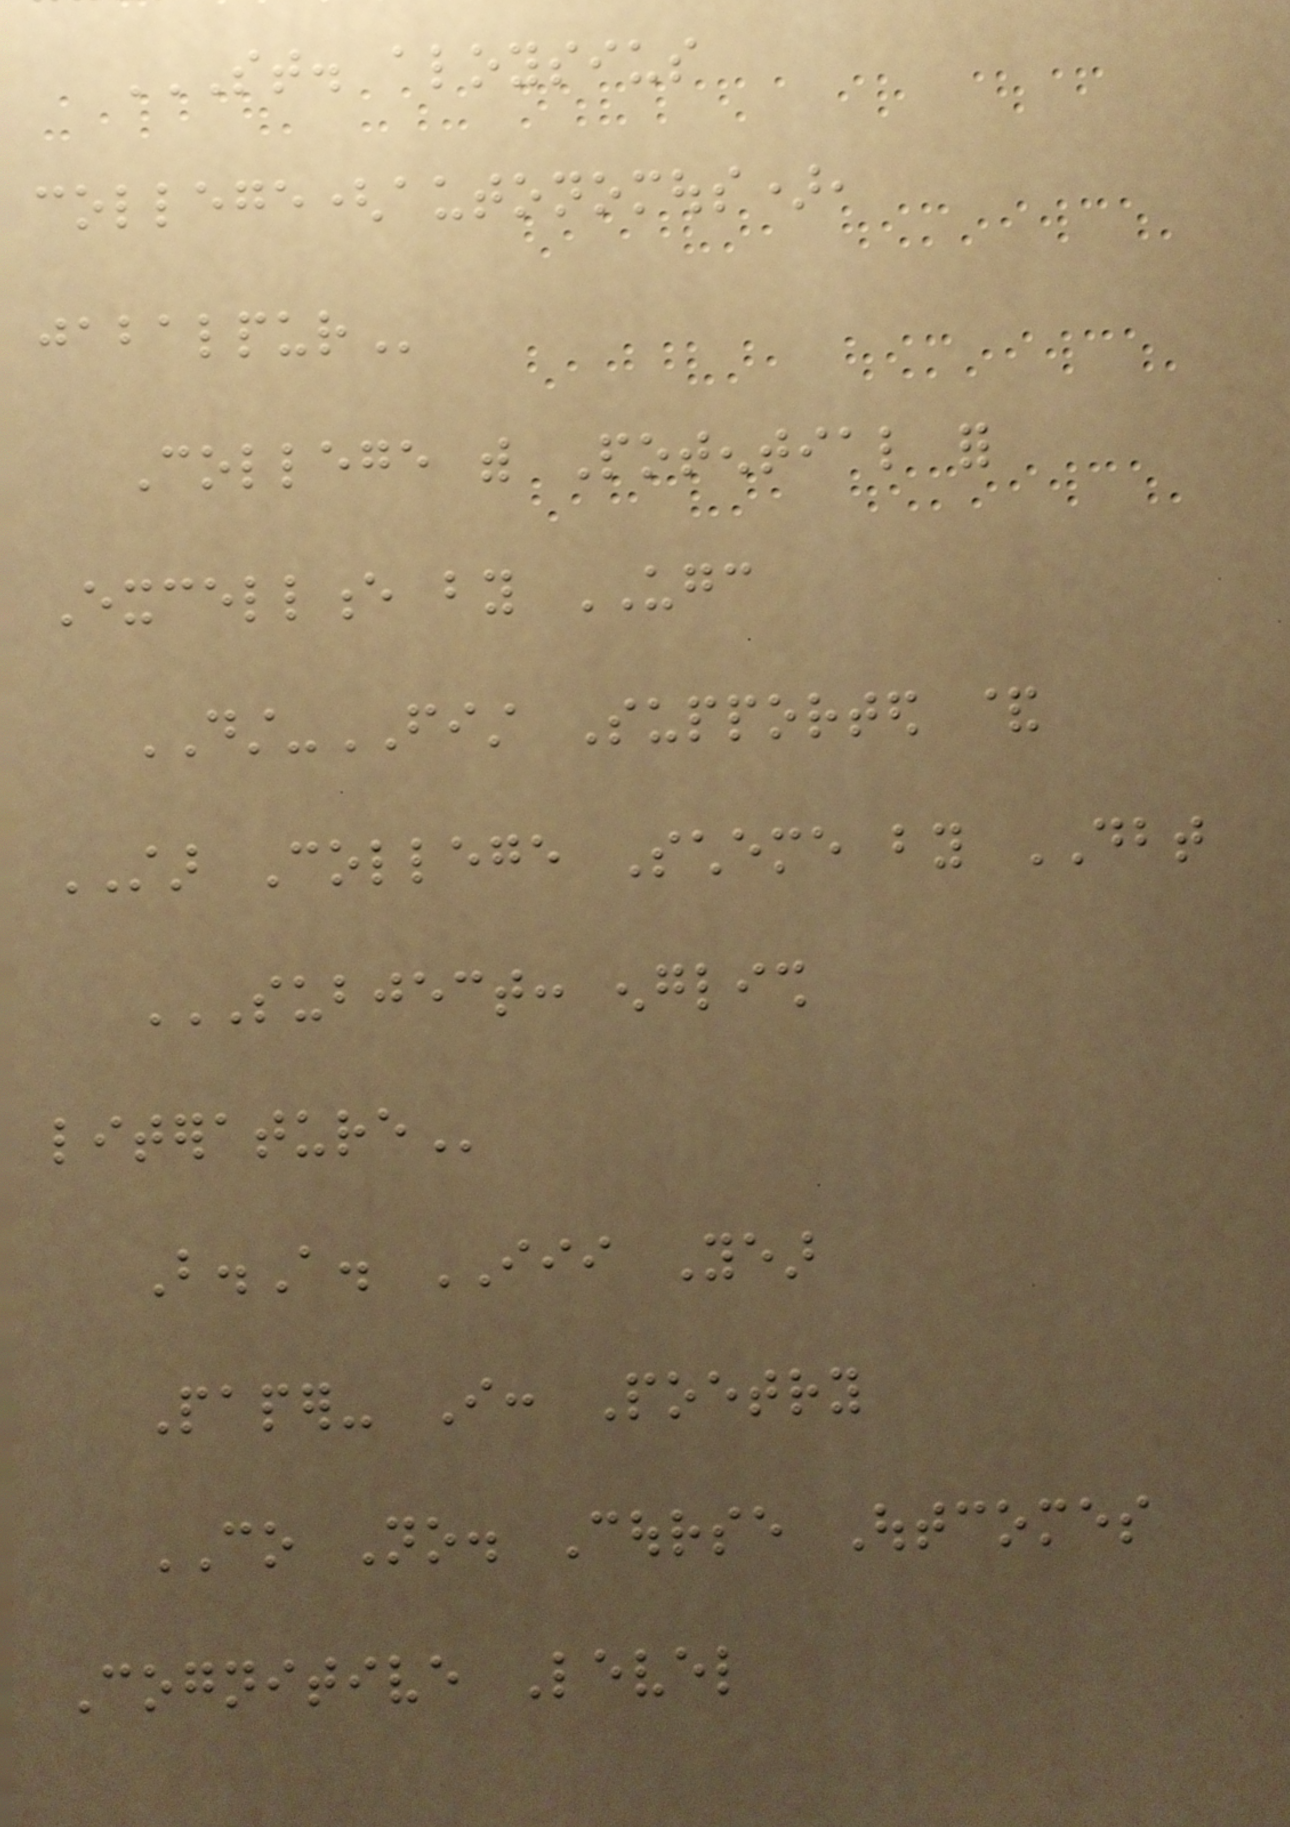ST. ALOYSIUS
COLLEGE(AUTONOMOUS),
JABALPUR
College with Potential for
Excellence by UGC
DST-FIST Supported &
STAR College Scheme by DBT
SUBJECT: ENGLISH
LITERATURE
B.A. III Year
Paper- I: Poetry
CO No. Course Outcomes
Cognitive Level
